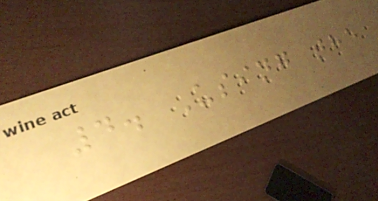4. Using the
